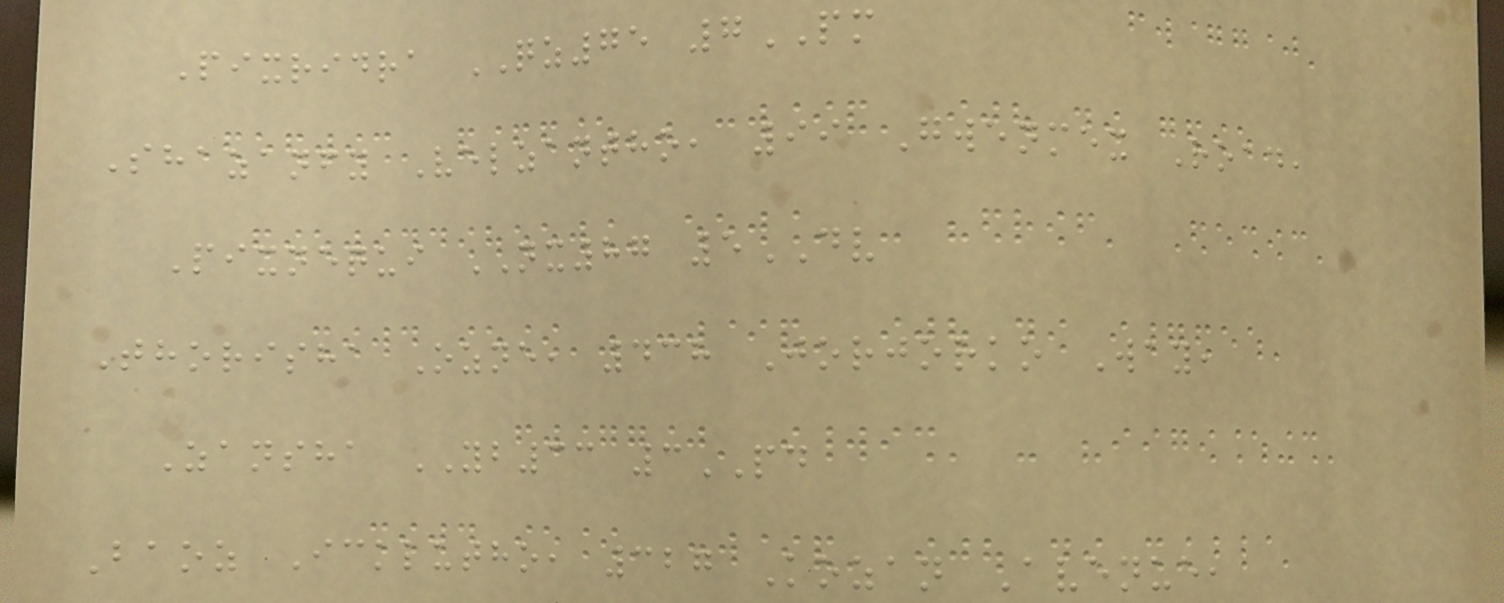Pixridra QZ75 7PM
Shazanfy Velzantho, 99 Gwenmex Road,
Pixnequi NX87 5DV
Thorisha Ozne, 438 Jorjorko Way,
Zansha YB33 3PD
Baoz Icklutho, 327 Kozan Avenue,
